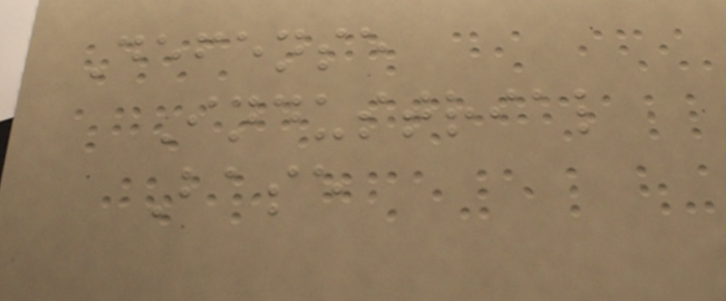Defense
Industrial
Base
